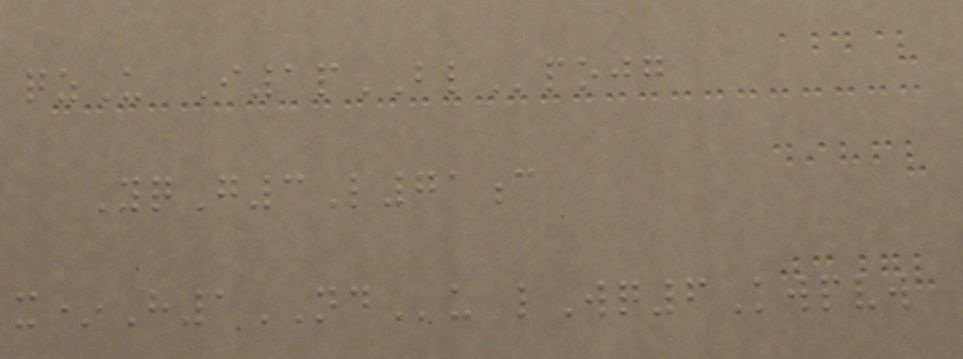qzU I1pBLpojg
YqG3L71c
x*H1NDu lWq6Kwpvw
